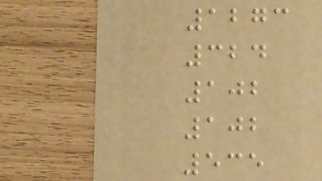1273
324
102
102
535
